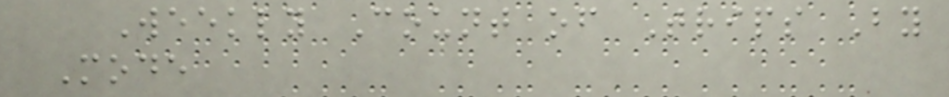Weekly Count of Trips By
Mode
